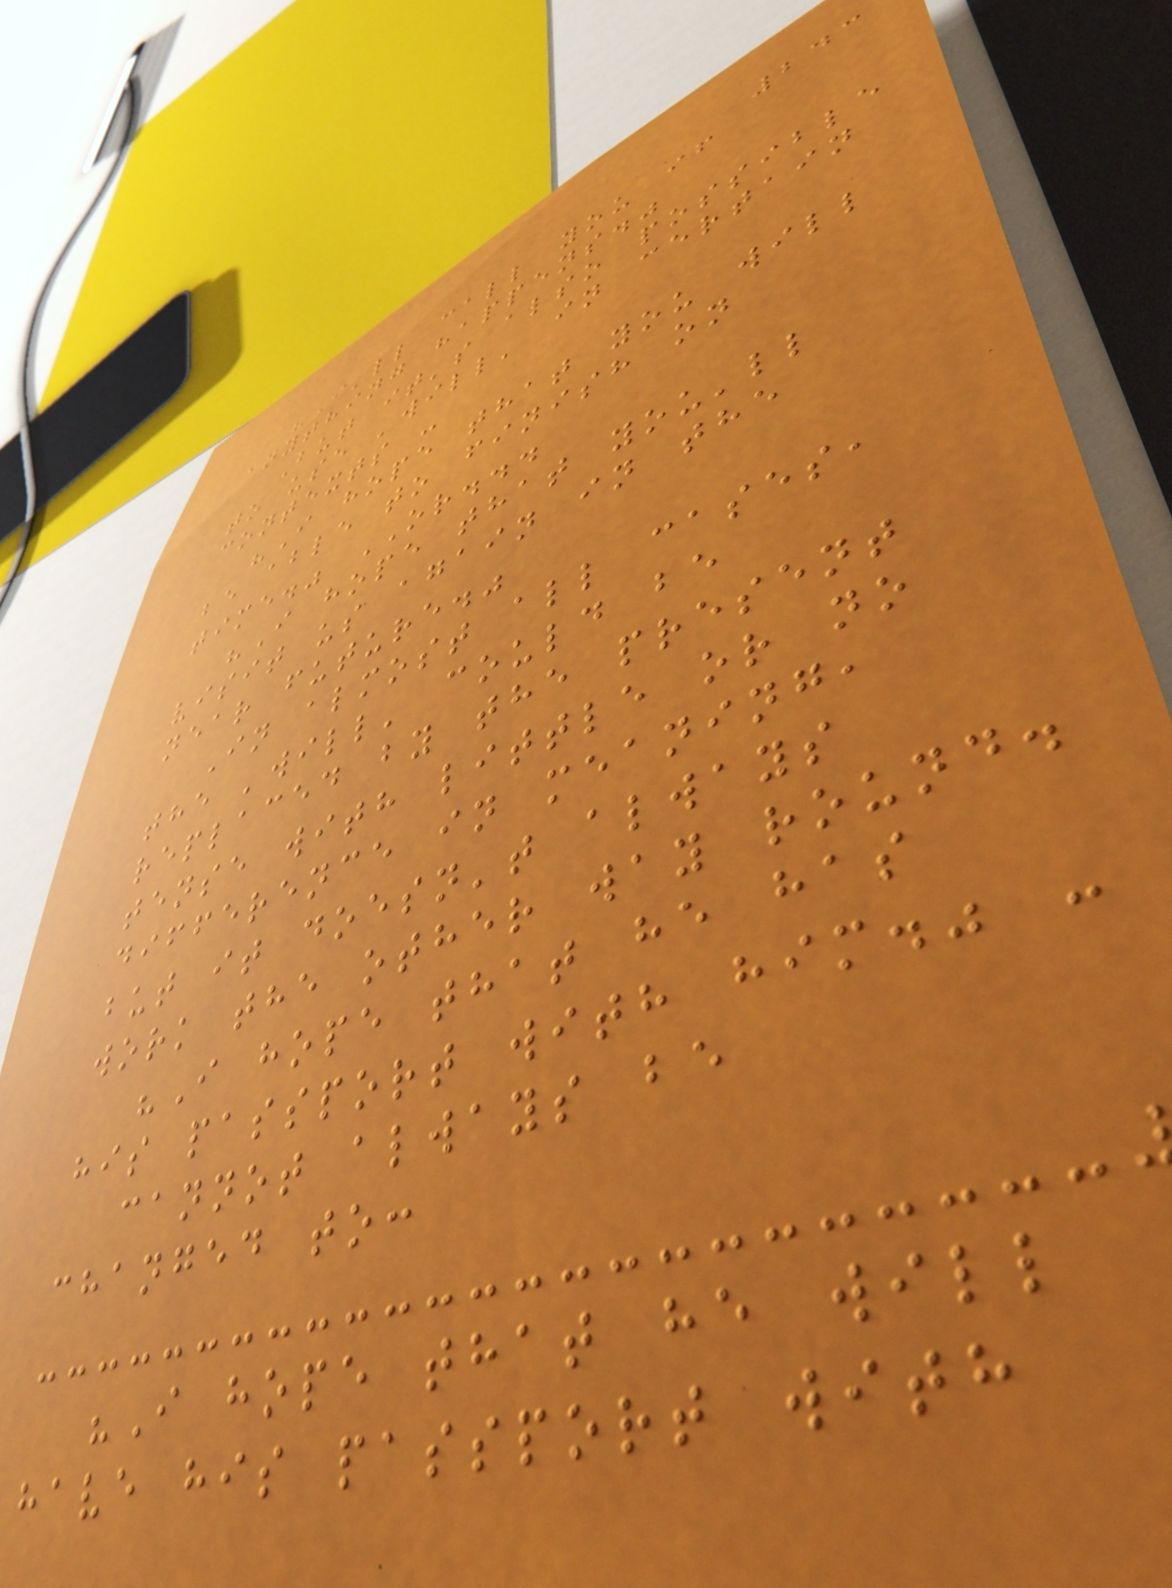243
"I'll call you if
anything happens."
But it's also possible
to use 'will' in certain
contexts -
"I hope that you will
be able to finish on
time." OR...
"I hope that you'll
visit us again in the
near future."
In almost all cases,
the 'will' could be
replaced by the present
tense with little or no
difference in meaning,
but it doesn't always
work the other way round.
"I hope that he has
his passport with him." -
cannot always be
changed to:
"I hope that he will
have his passport with
